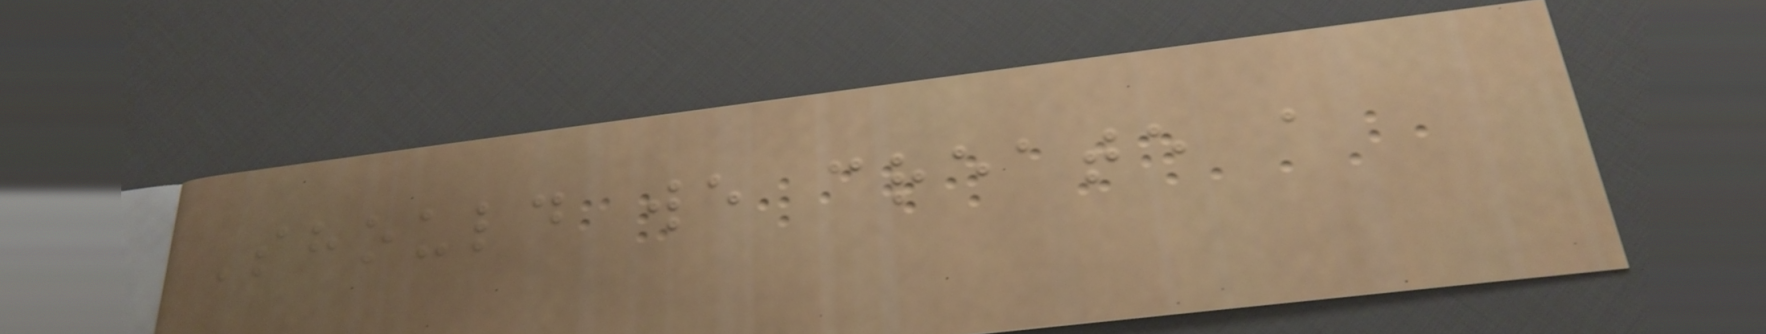Should we create a
